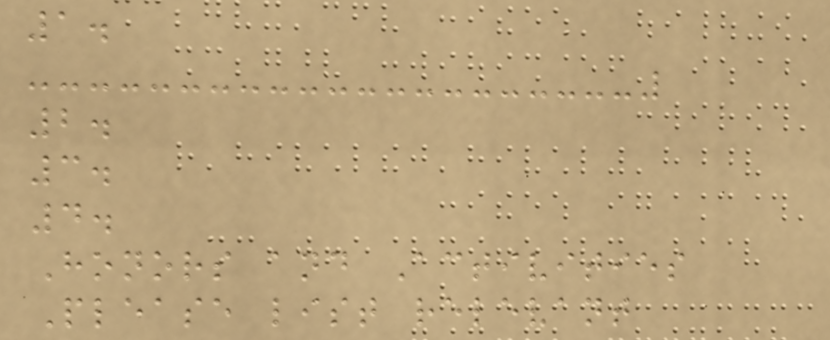1.
2.
3.
4.
Honors and Activities
Please list relevant
